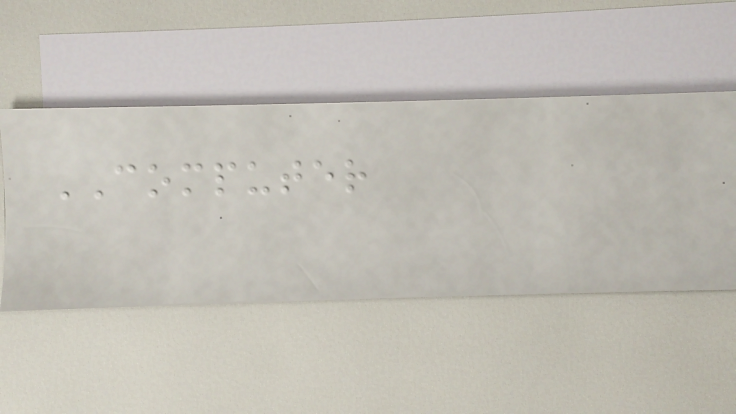COMPUTER
